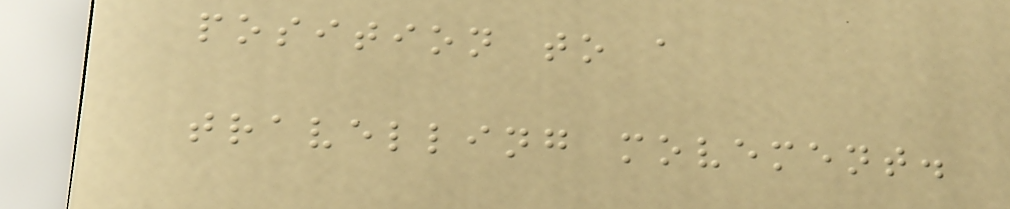position to a
travelling movement.
